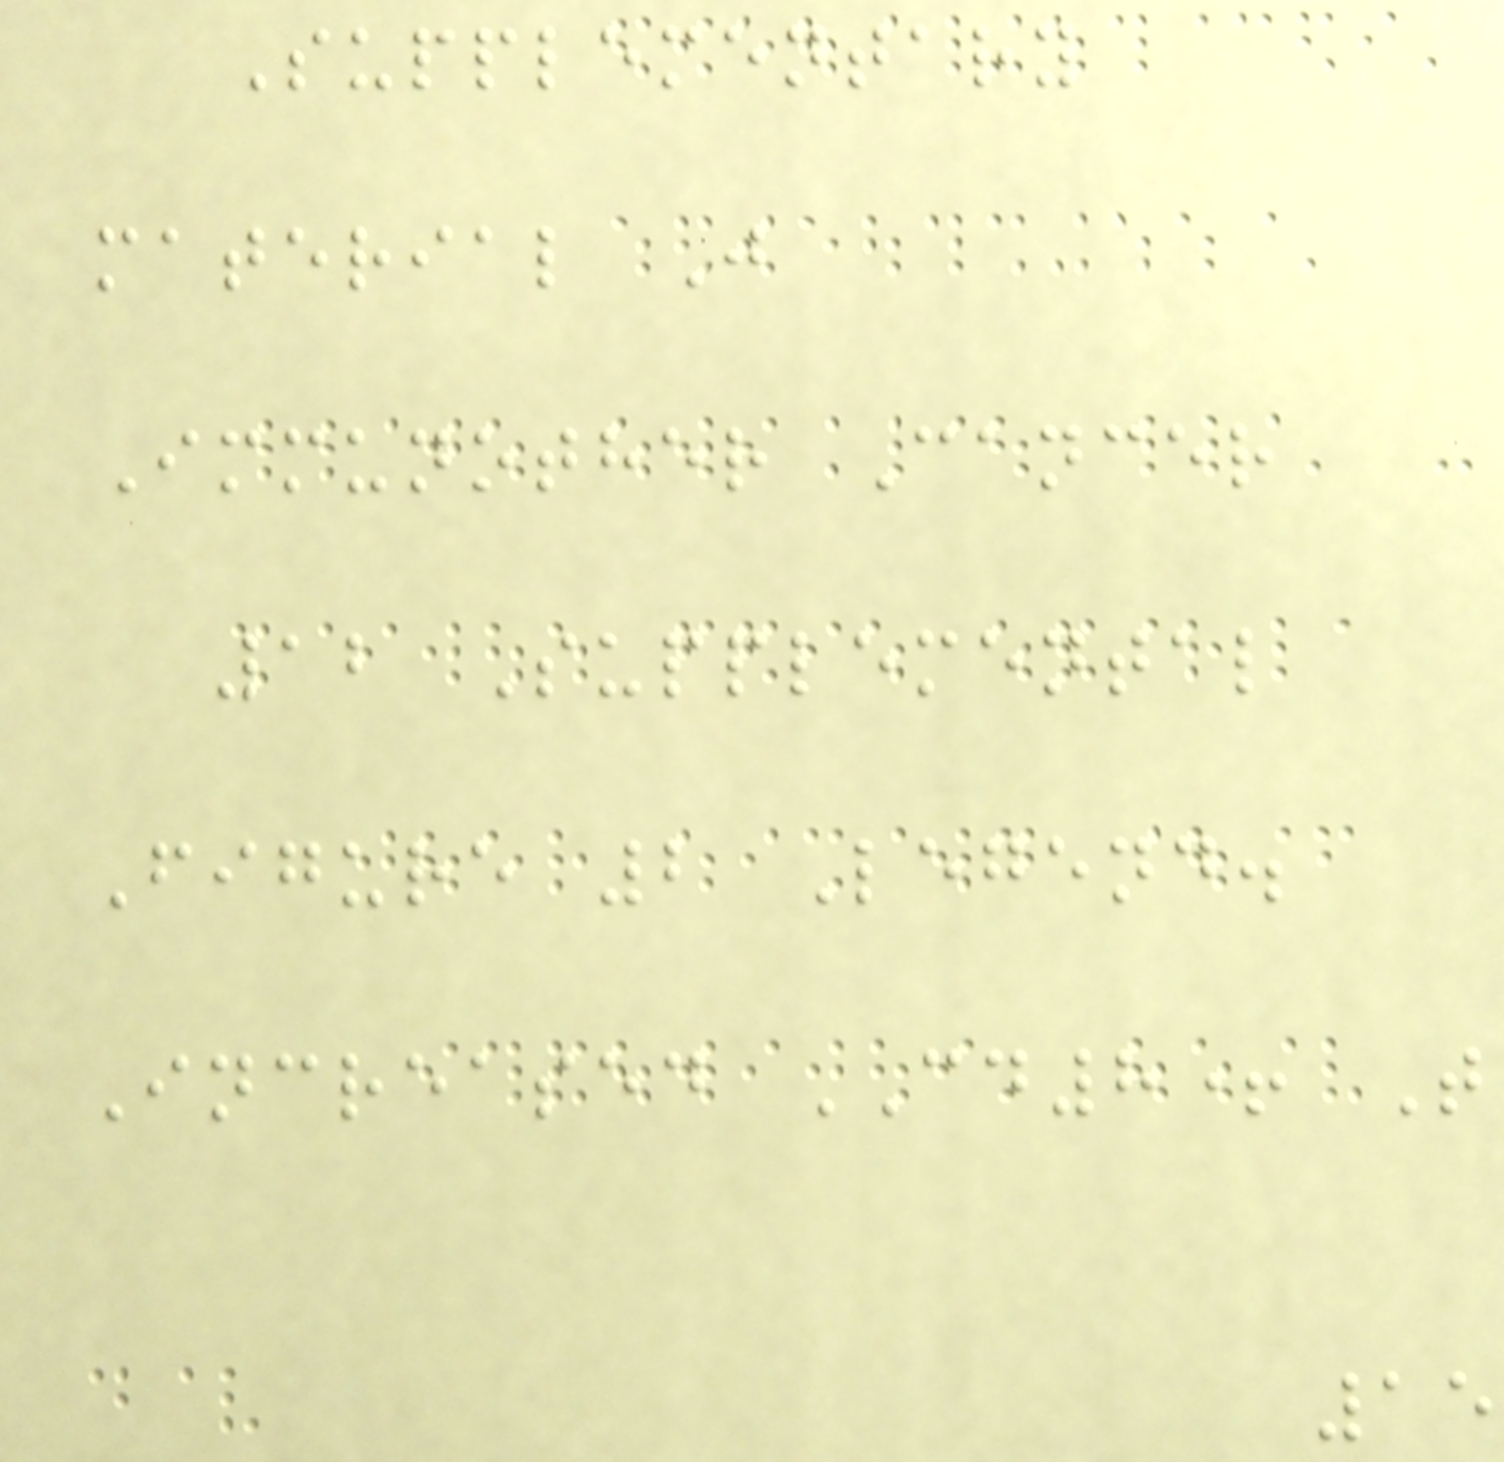Supplementary
material J
Immunother Cancer
12 Supplemental
Figure 2 Legend.
Increased CD8+ T
15
